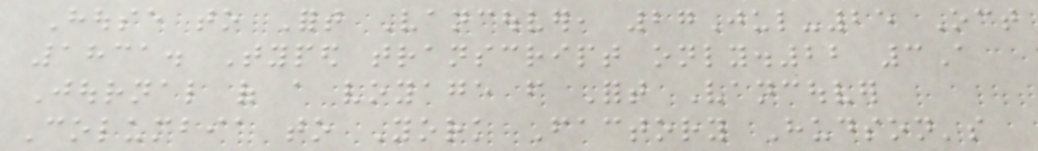House to Fort Vancouver, 27Jul-25 Oct
1831. Typed transcript only.22 3A
Journal of a voyage from Fort Vancouver
Columbia to York Factory Hudson's
